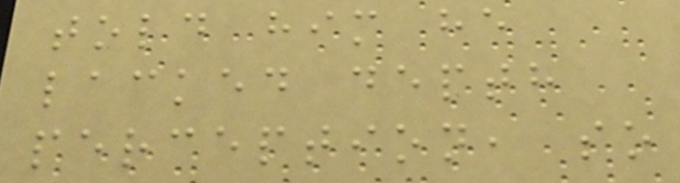told him he
lacked depth
perception, so
